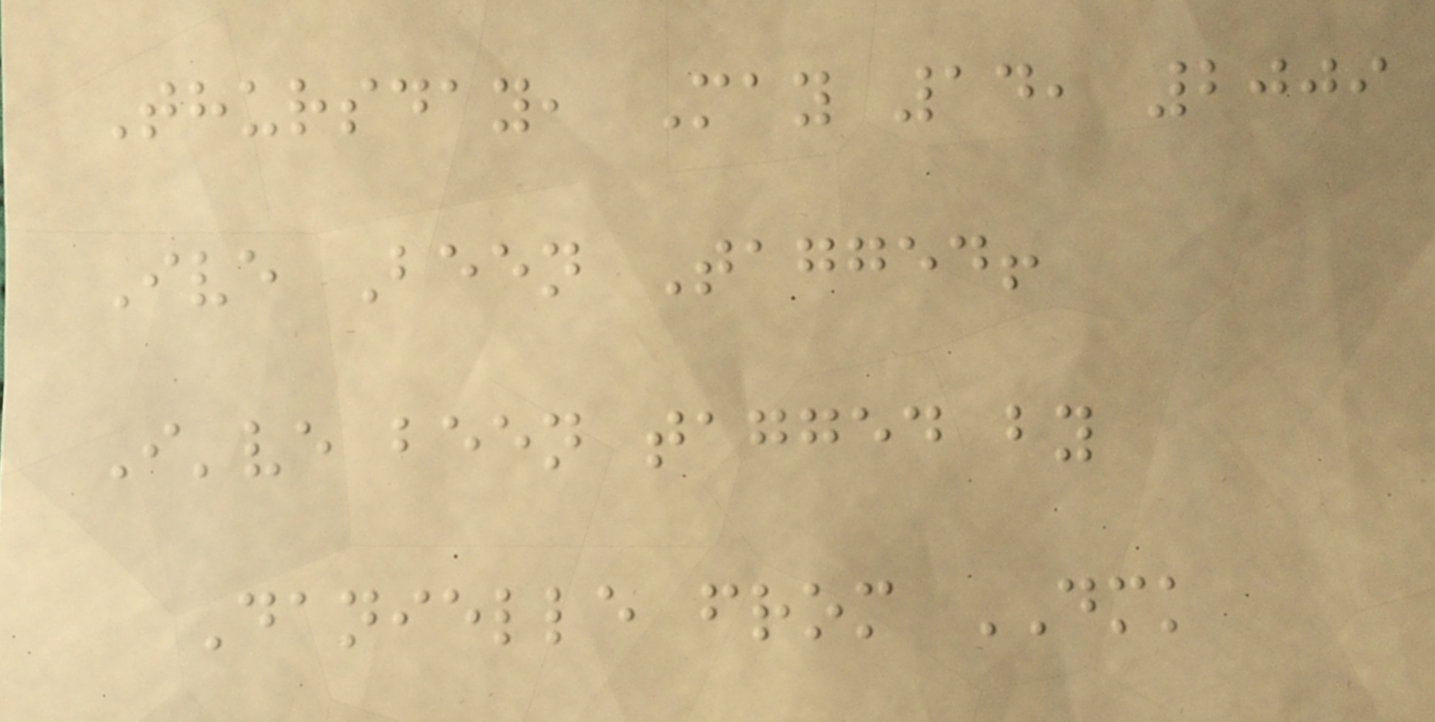Thursday, May 14, 2009
Ive Been Tagged!
I've been tagged by
Danielle from DMK
